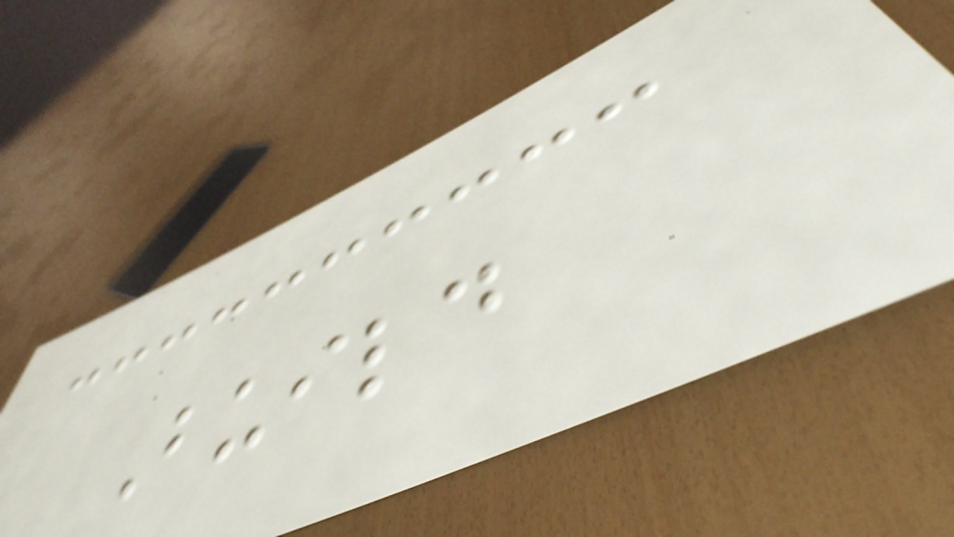Build
